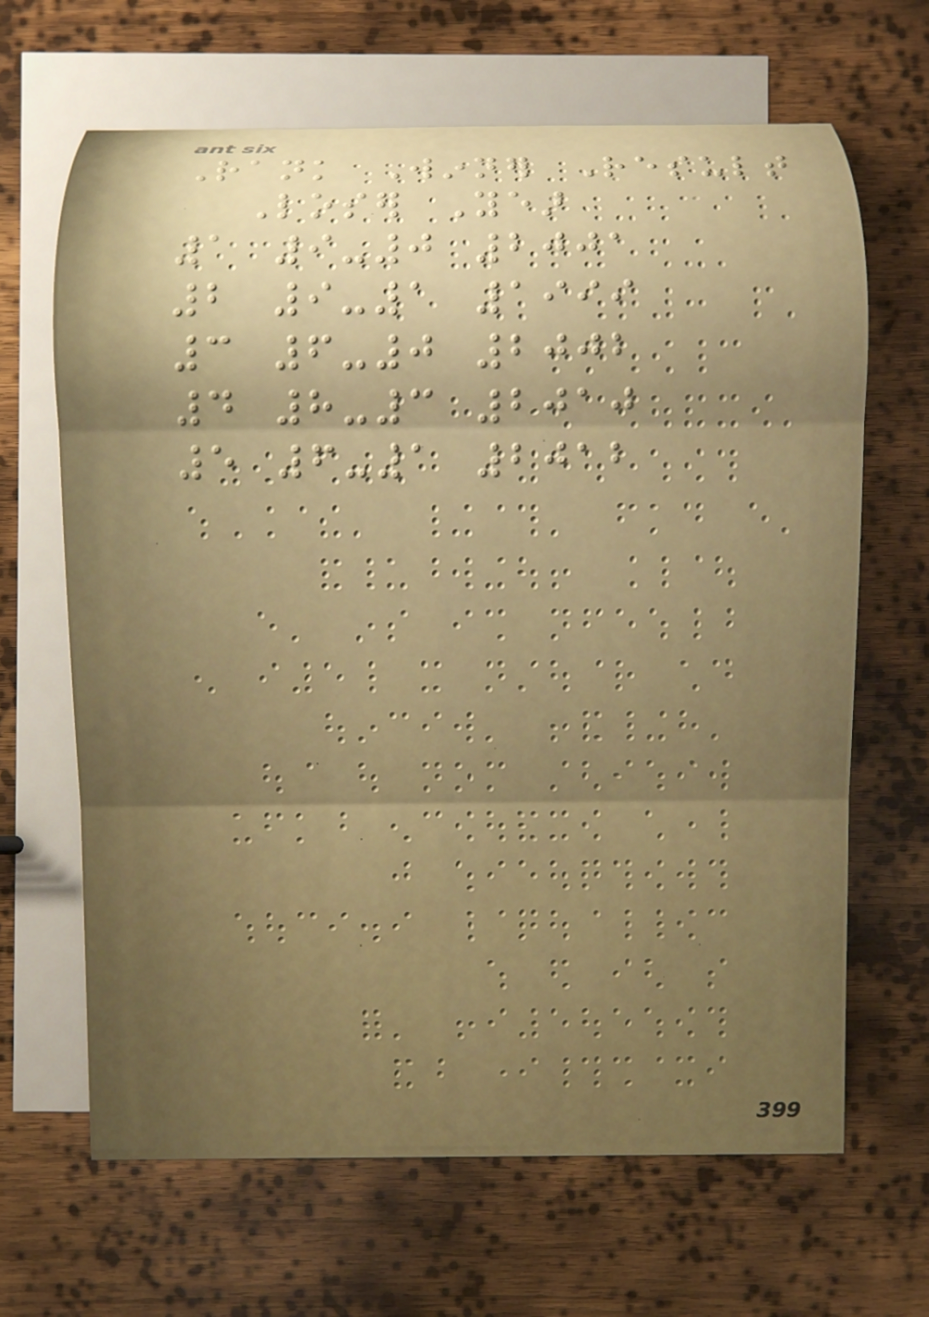Rank Winner Result
Loser Year
1 9-0 2001
2 9-1 1999
3 6-0 2002
4 8-3 2010
5 6-1 2012
